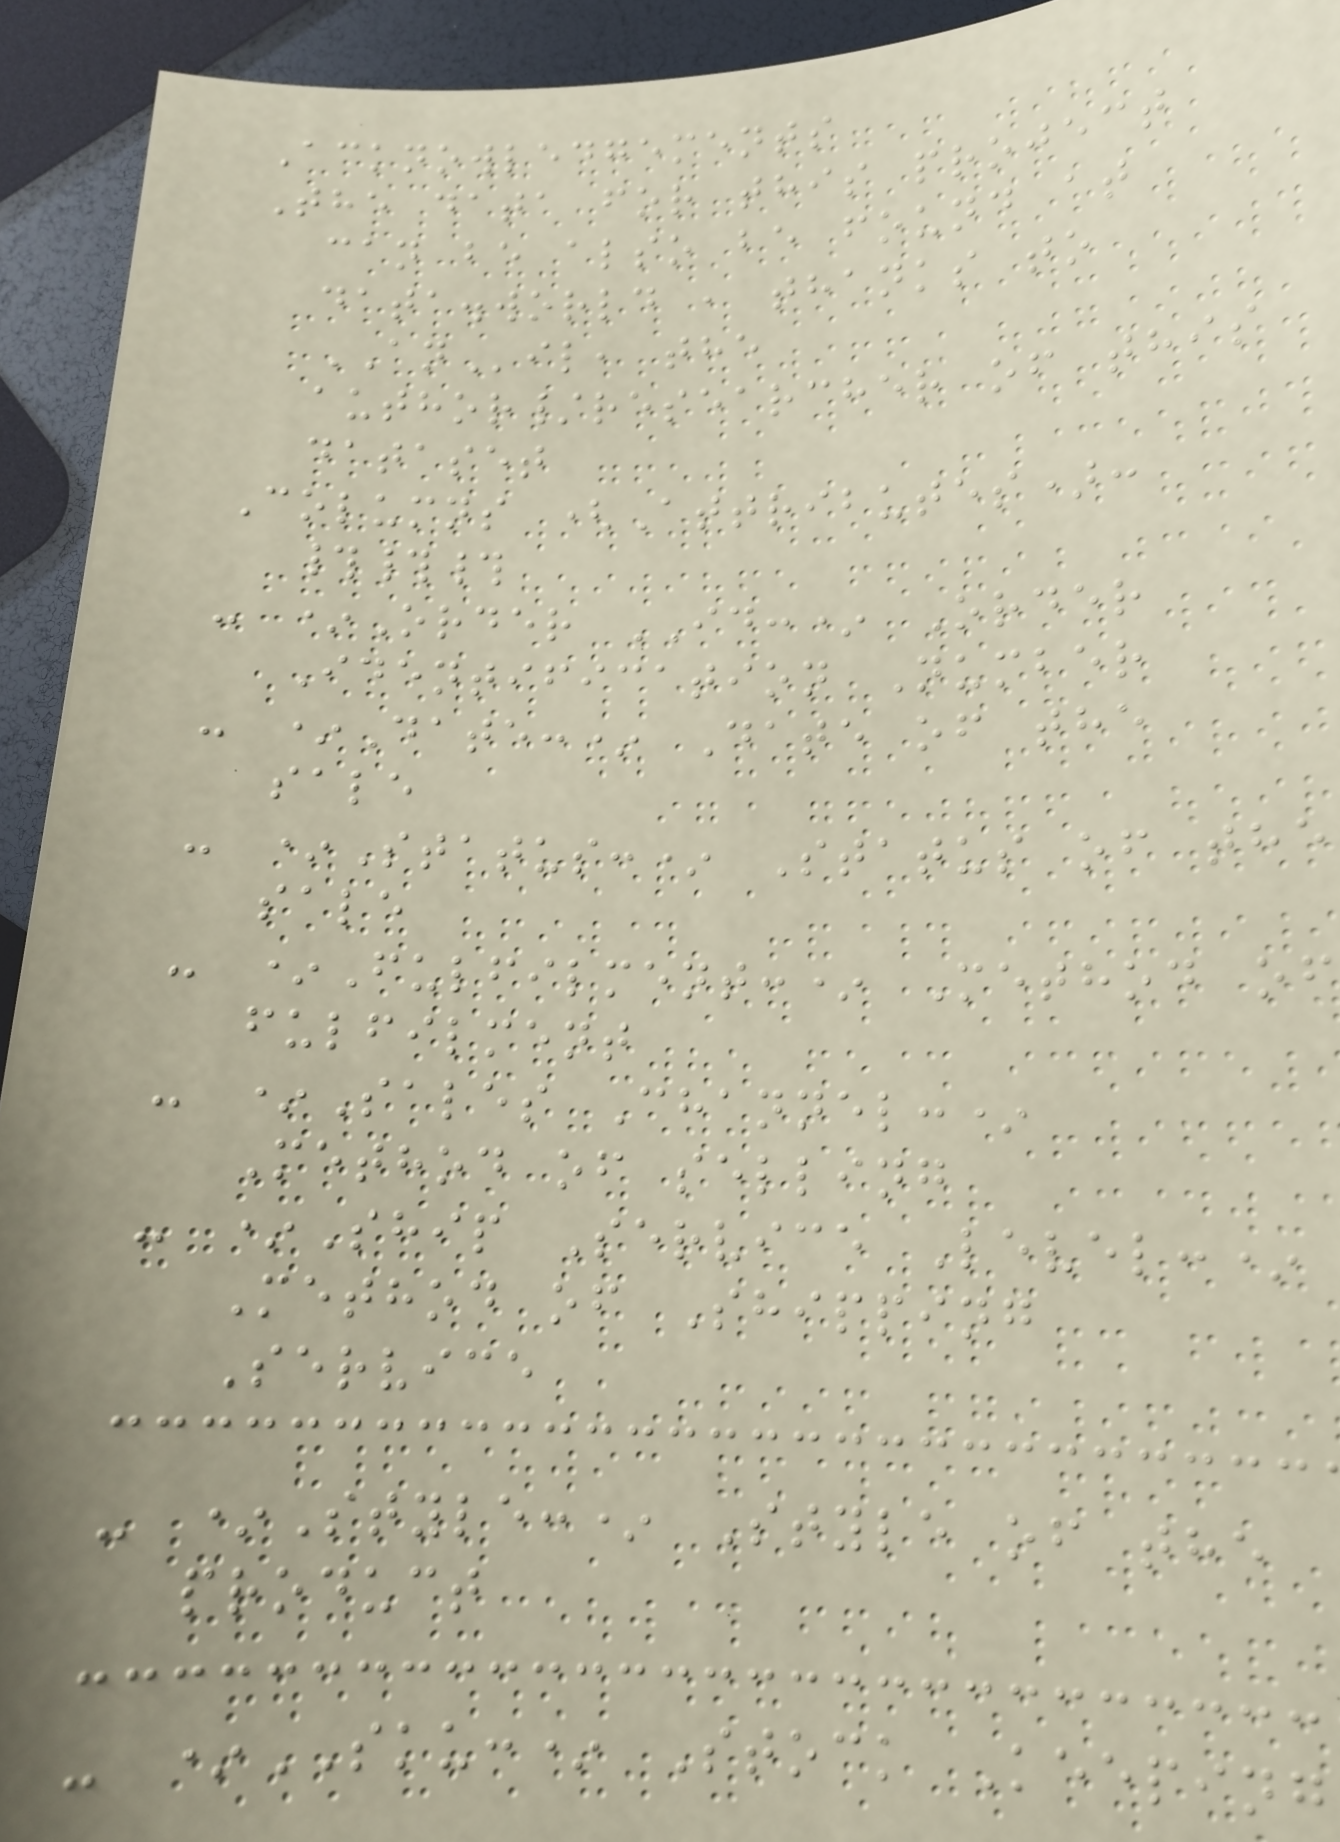Acknowledgements
The data for this project
can be also be found at
data.world , thanks to
ANil, the
author/researcher of this
dataset
Columns (Attributes):
###
- *Order ID:* Order
Identification Number
- *Date:* Date of the
sale
- *Status:* Status of the
sale
- *Fulfilment:* Method of
fulfilment
- *Sales Channel:*
Method of selling
- *Ship Service Level:*
Method of Shipping
Service
- *Style:* Style of the
product
- *SKU:* Stock Keeping
